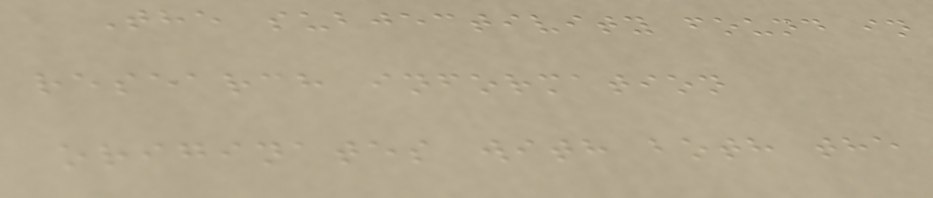The subjectivity found in
research information
originates with both the
